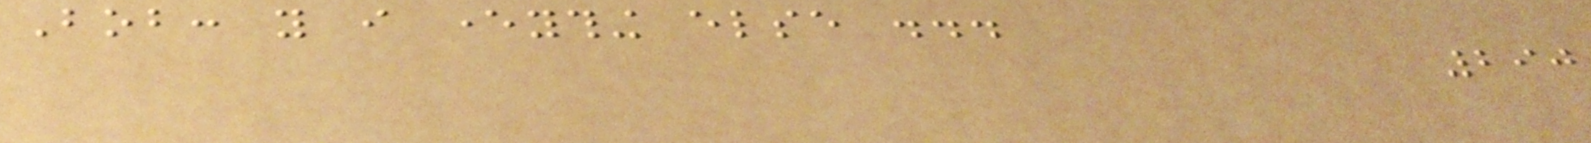Bob: you i everything else ...
290
